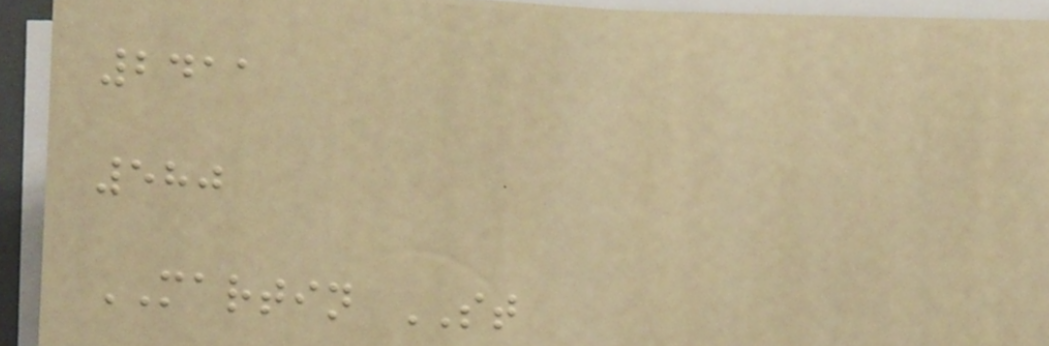2411
580
MARTIN ST
